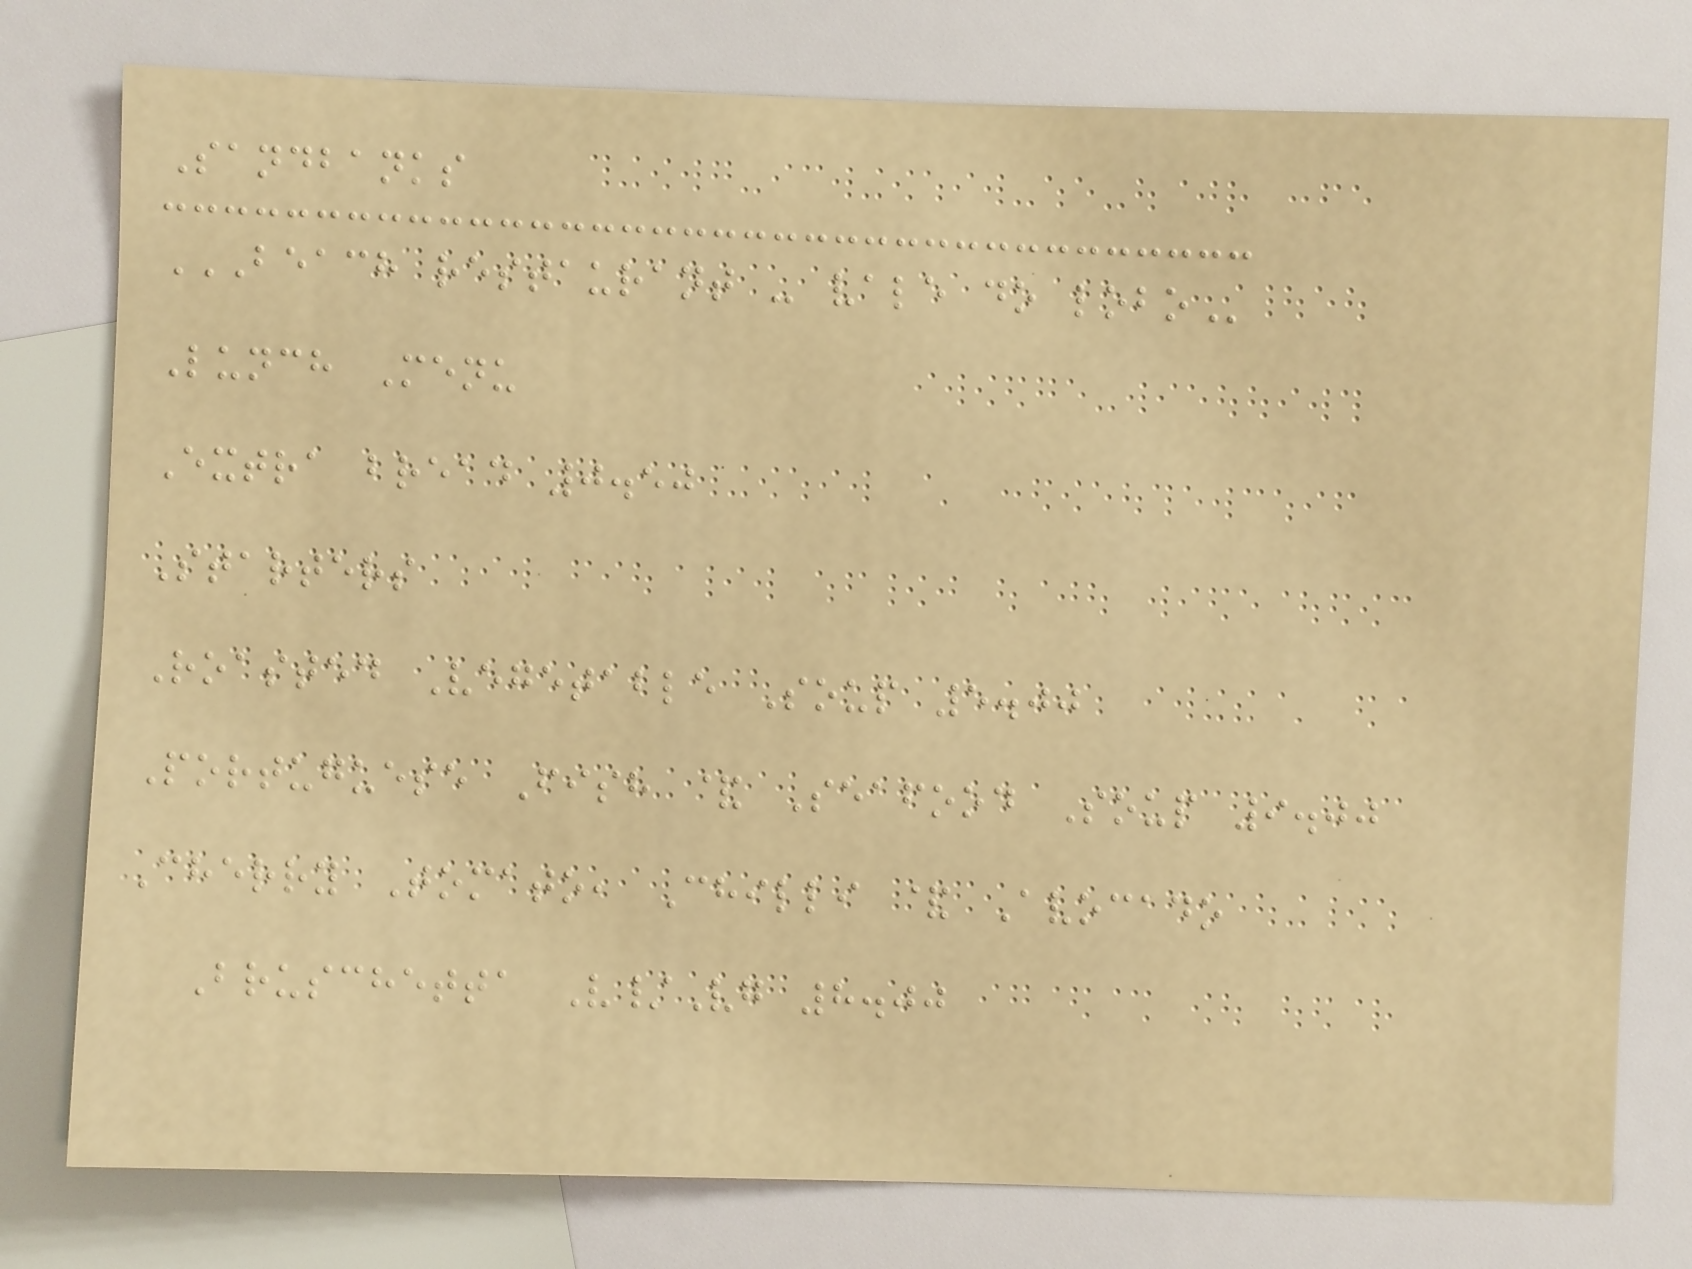Sandbanks
BEACH RESTAURANT - VALE DO LOBO
Lunch Menu
Extra bread 0.50
Starters
Roasted Vegetable Soup 5.00
Portuguese Fish & Seafood Soup 9.00
Cherry Tomato, Chilli & Avocado
Bruschetta V/Vg 8.00
